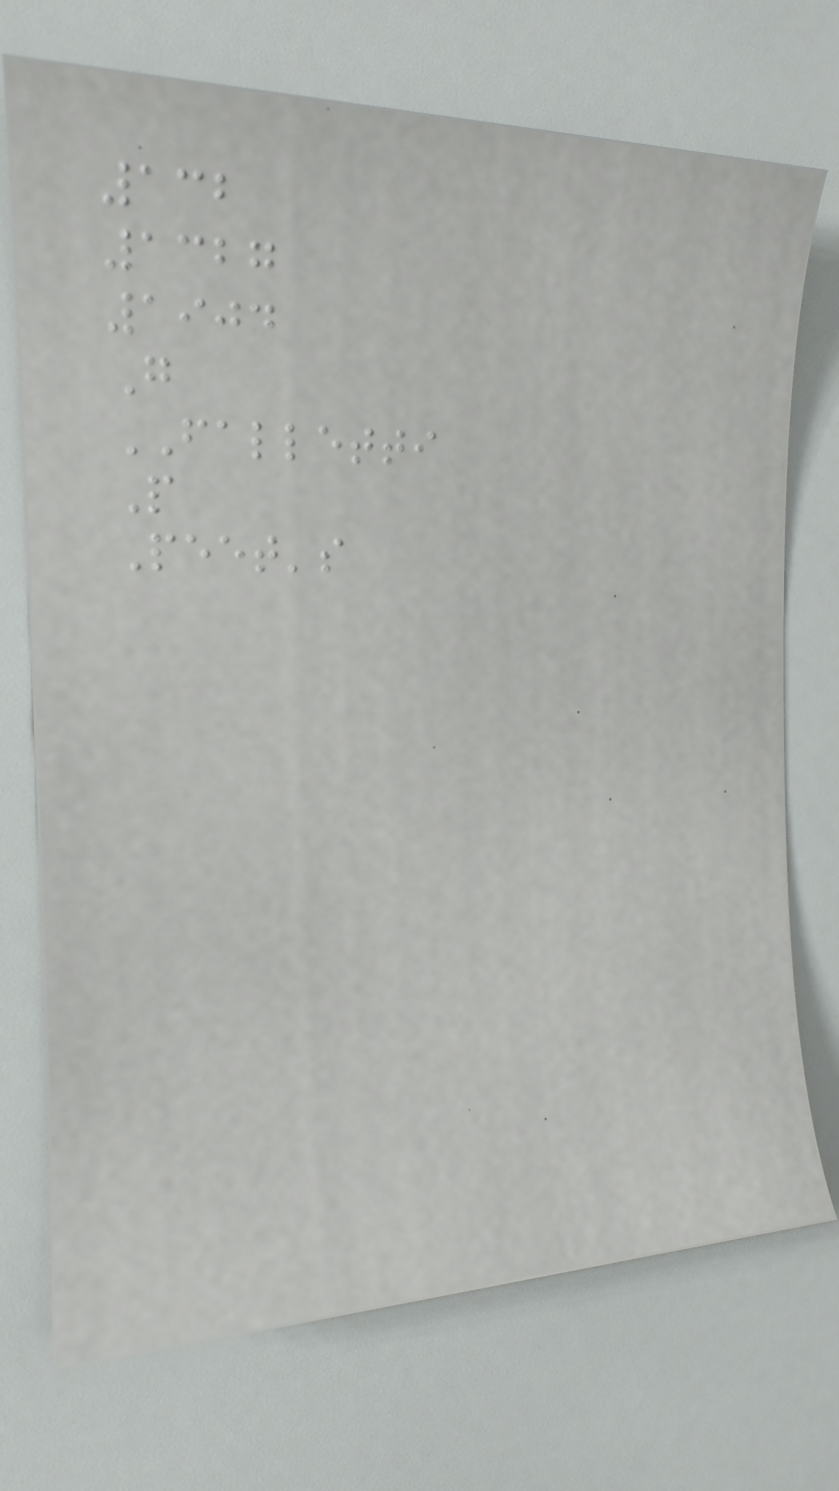132
1327
1904
G
FALLETTI
P
Peet's
